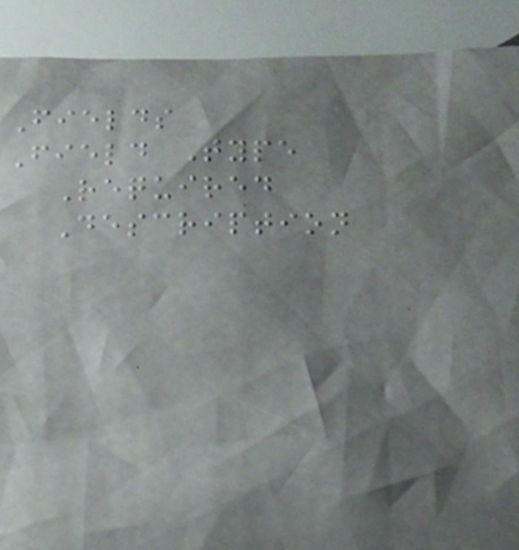Fields
Field Type
Required
Description
